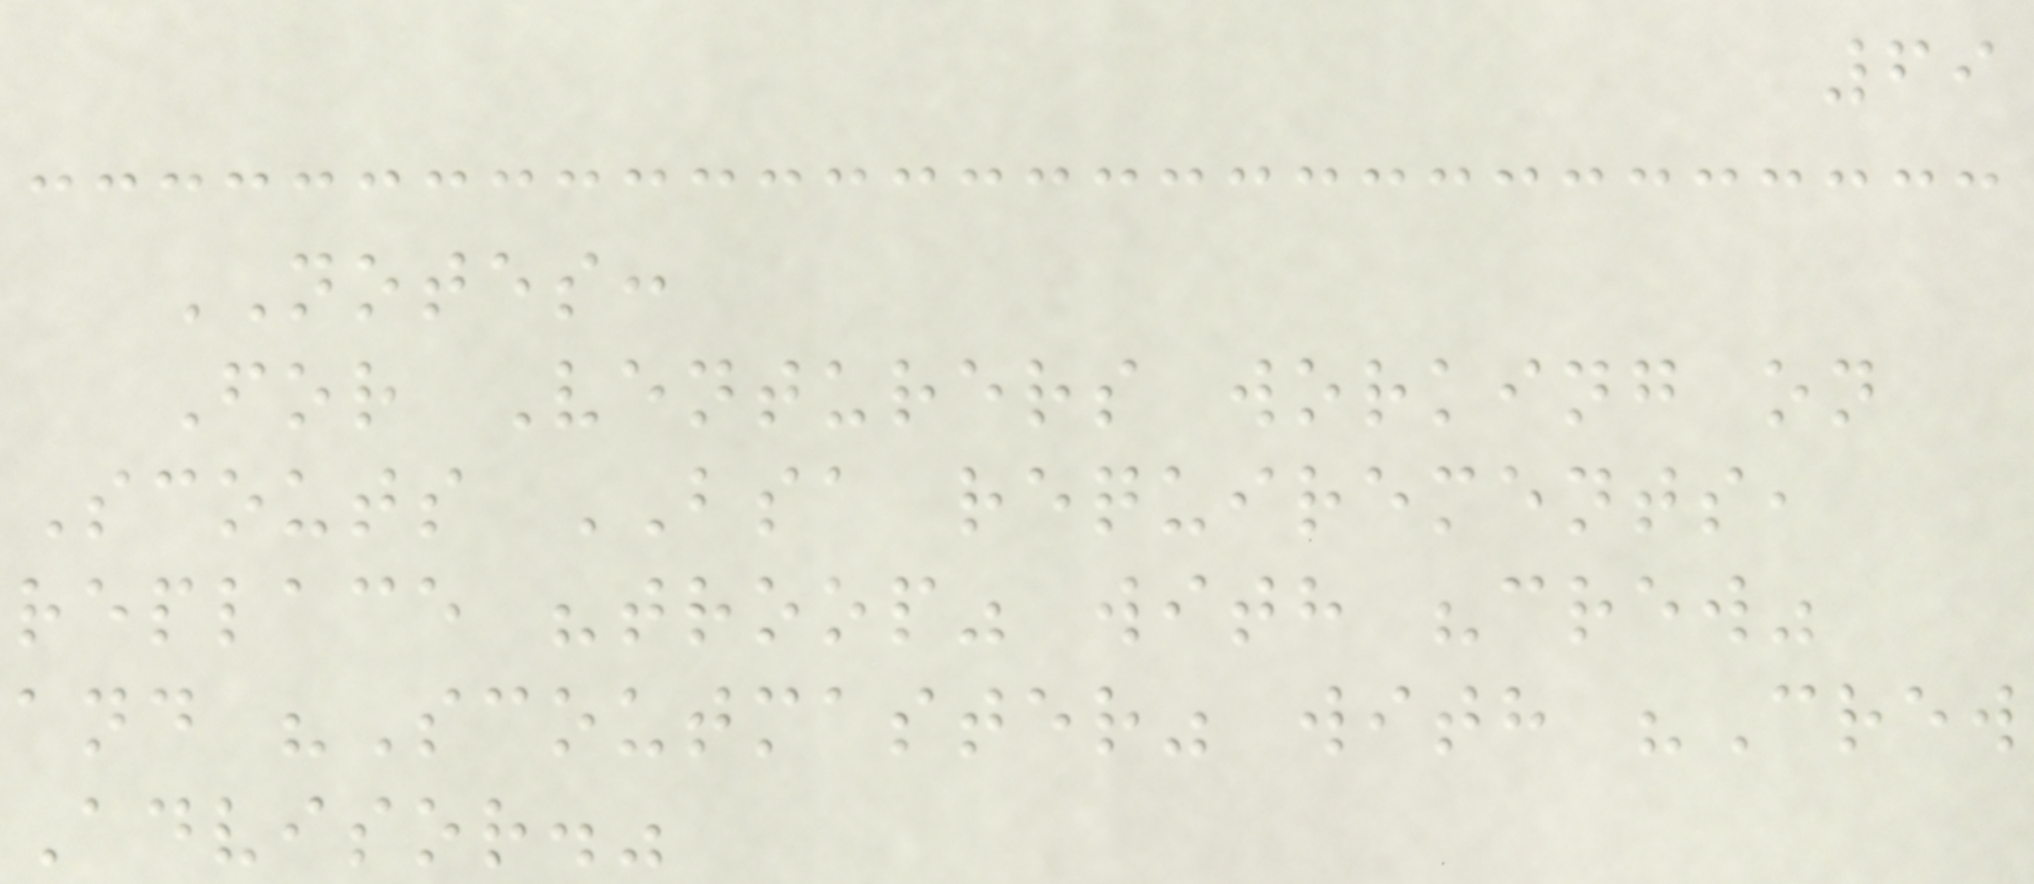69
NOTES:
For Venturers working on
Scouts BSA requirements,
replace "troop" with "crew"
and "Scoutmaster" with "Crew
Advisor."
